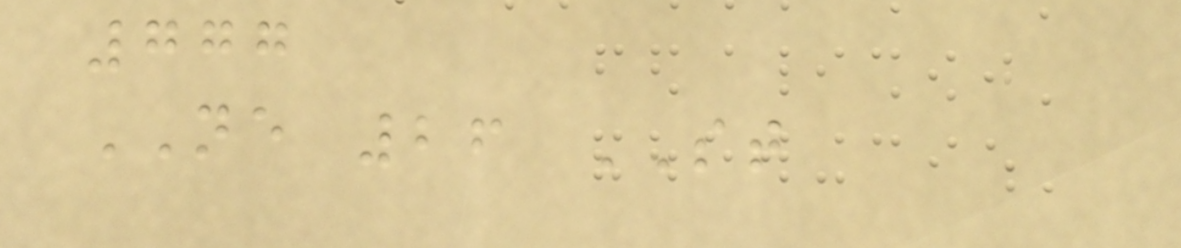777
NE 26 ST
